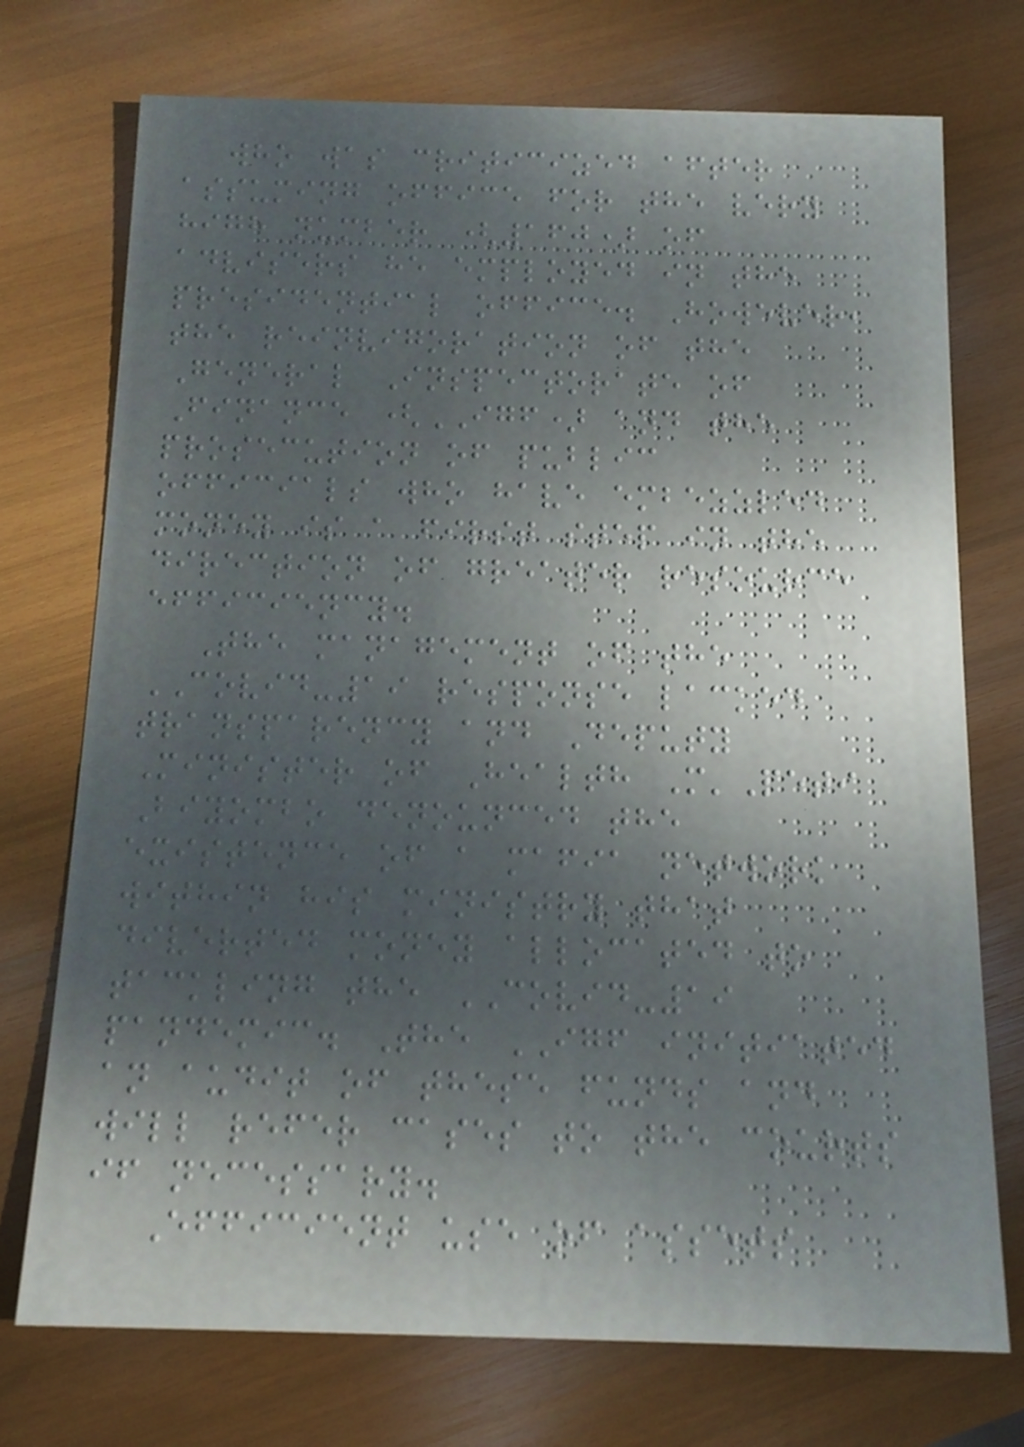who was criticized after
assuming office for the very
high number (160) of
advisers he employed in the
presidential office. However,
the reinvigoration of the
General Inspectorate of
Finance (IGF) and the
prosecution of public
officials who have embezzled
money is a first step in the
direction of greater resource
efficiency.
The management of the
COVID-19 response lacked
transparency and Deputy
Minister of Health M'Peti
Biyombo denounced the
existence of a mafia network
within his ministry that
diverted money allocated to
tackling the COVID-19
pandemic. The IGF initiated
an audit of these funds and
will refer cases to the courts
if necessary.
Efficient use of assets
